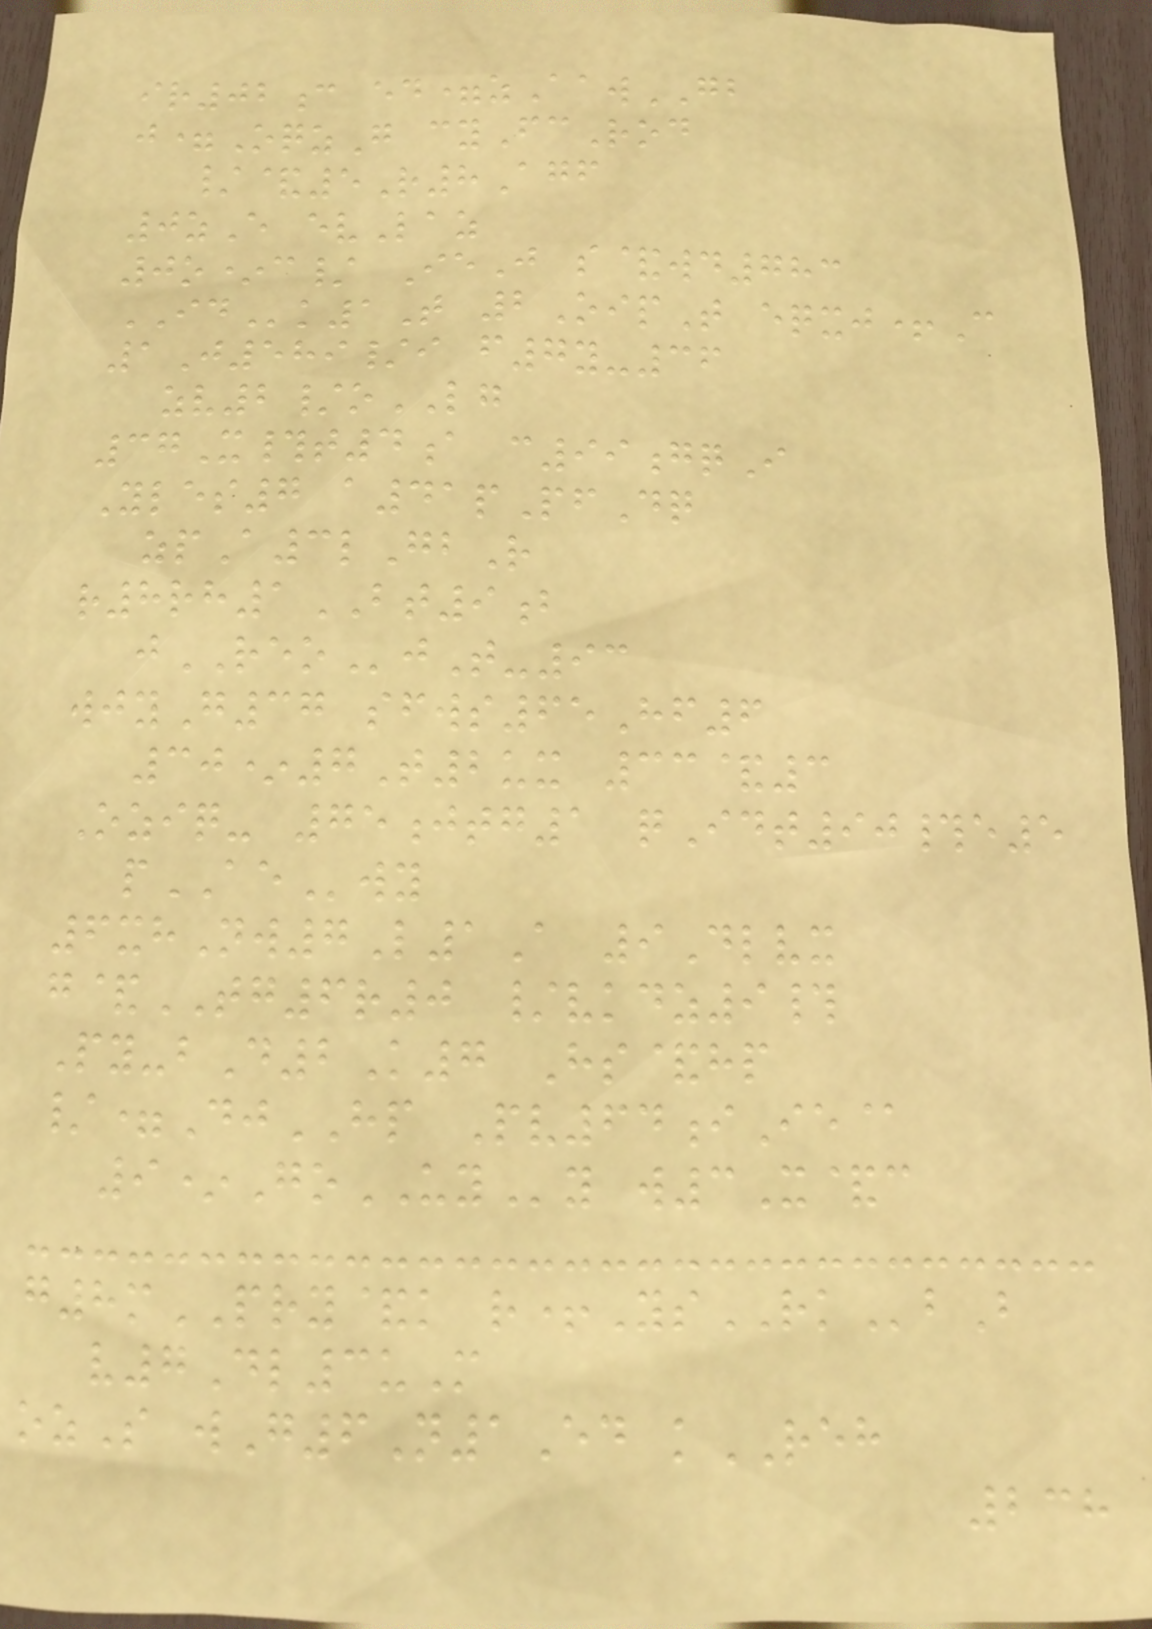ir02c ed=zAawGB
j=OqzG cyFcRod
/&5R8Agf
0zE evLaz
0o*c/ IeJ s&wd783
IDk1T 2OipT eqxj+C
1J589/i f7y-36
zv2/oLG
37X#t4a c99gqI
Yles7 a41pPfDq
zpA3lGbR
r8rh1BT9b
jREOjT-93
wjyG37 sfws65Hf6
30*7T2ux 33&3
Oziq- 75jtg1 qIdt90#e5
pAEwy
6xhNw7L1A 9Dlvx
g&TG6r0 /vkdz9#
Py-bD2K7 Hs&hp
/=DjHP Pv64iIe@
9*GoUYy w3X&c
g8mPRY&k r+YsRKbB
v7Dl3uM
ozS wG6N1Ed kREH
238
